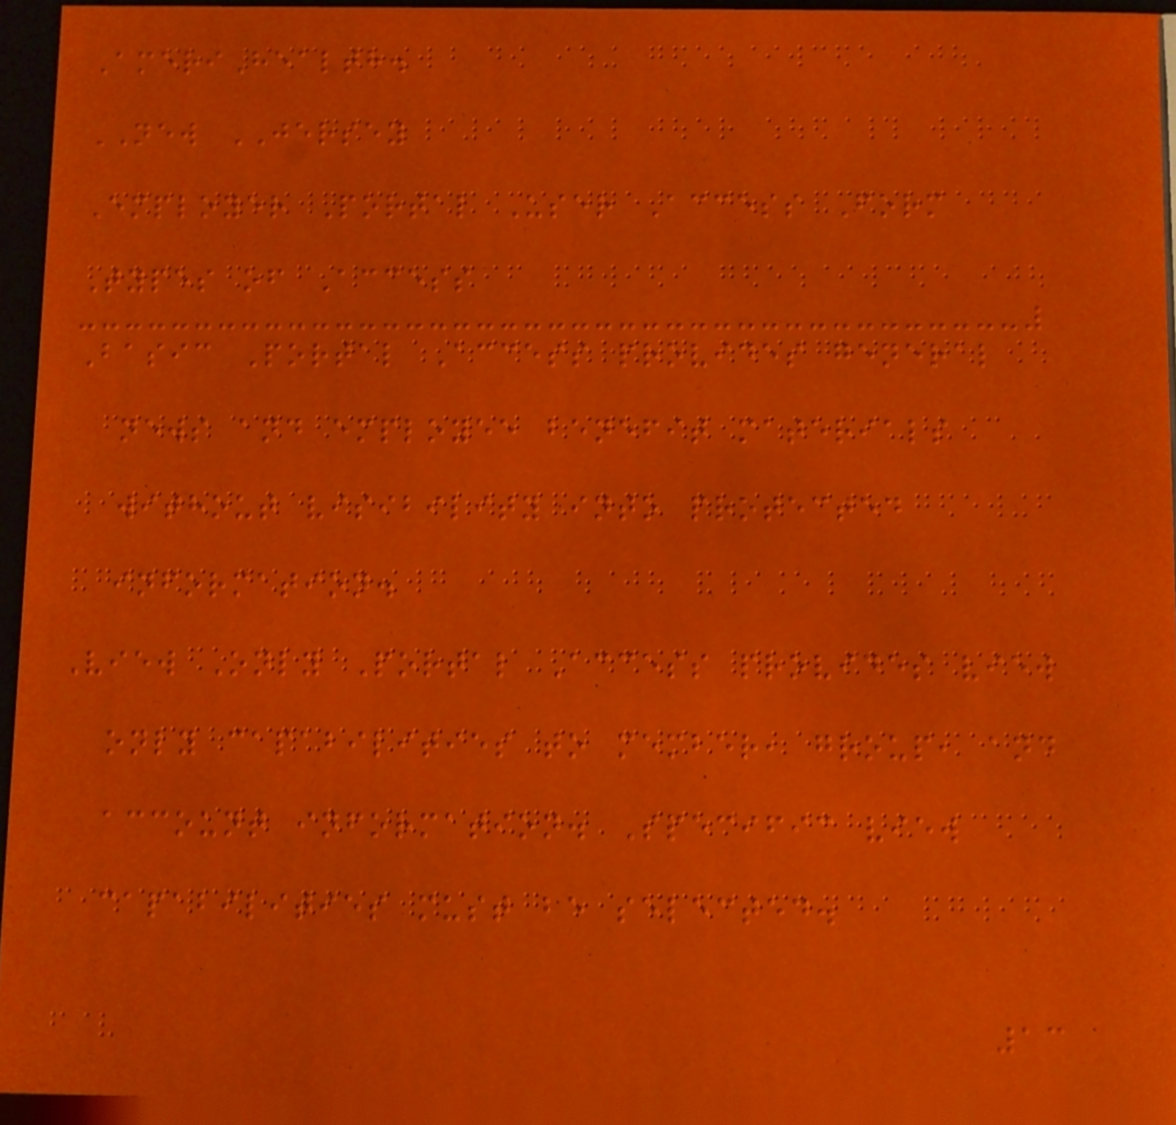AmeriHealth.
NEW JERSEY
Employer Portal User Access Form
Types of Access
Basic Portal Access provides general
news and employee benefit materials
without visibility into protected
information.
View Only Portal Access provides view
only capabilities to member, group, and
account information. Specific view
capabilities must be selected.
13
